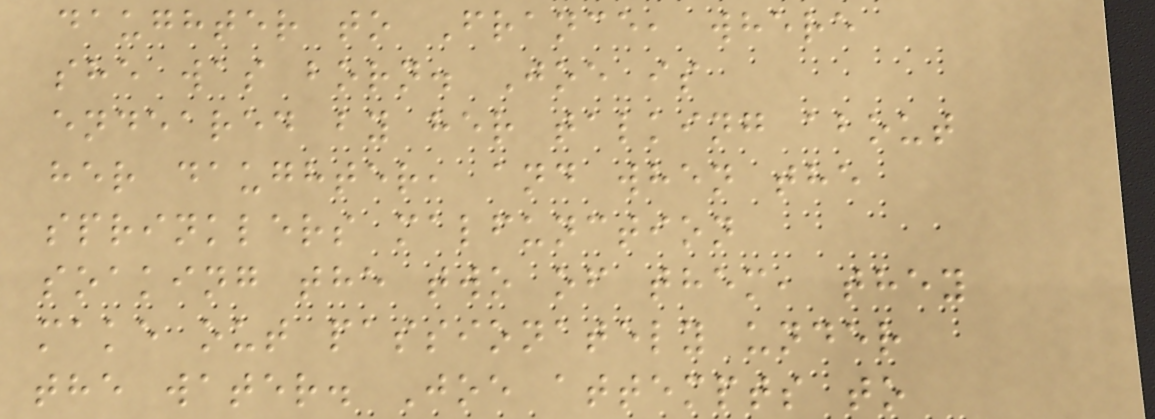daughter to France, where
she was born. Joe is
endeared by her talking about
her daughter, and when the
sprinklers malfunction
soaking the two of them, they
make out passionately under
the water. Joe attempts to
